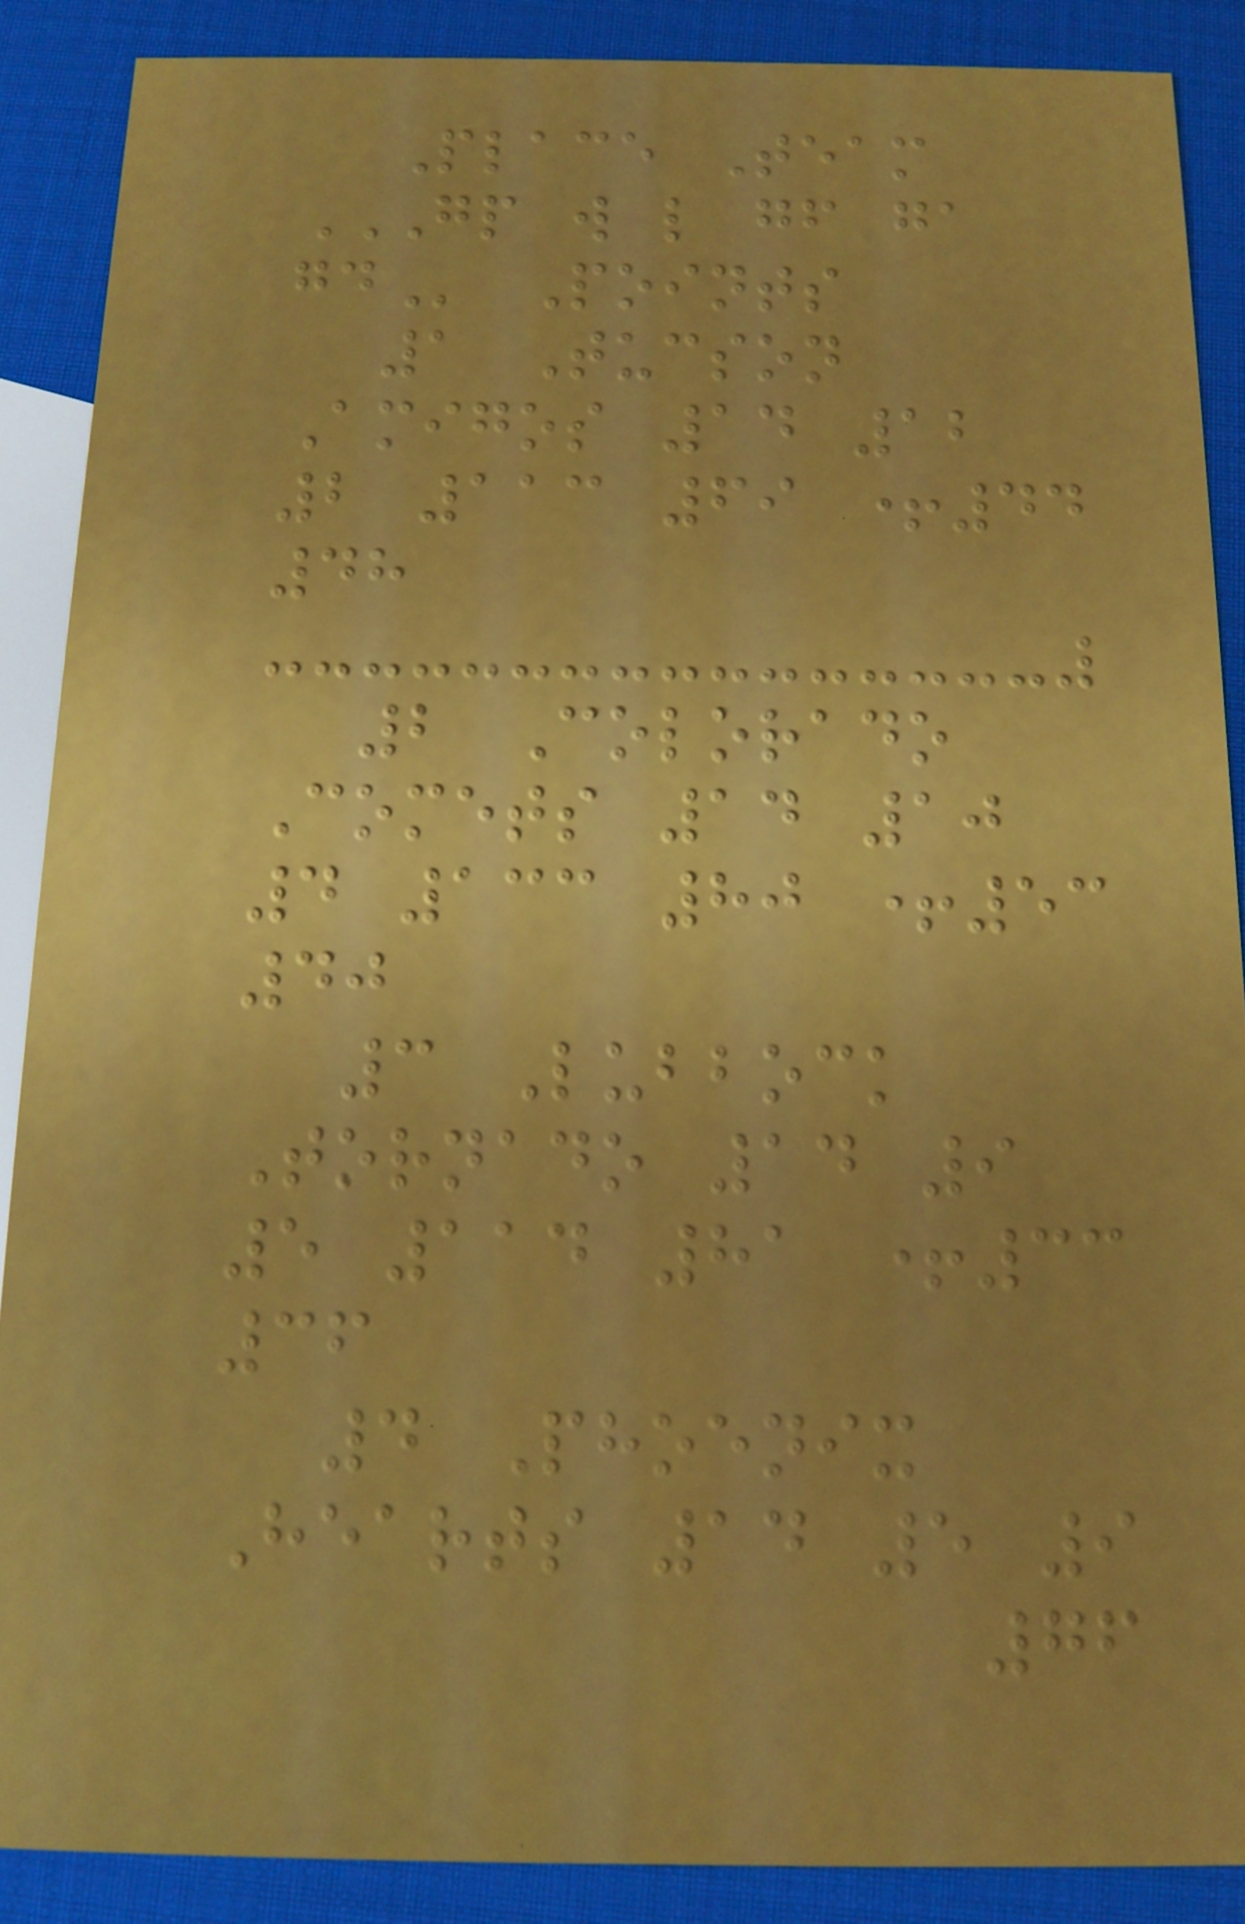Place Team
GP W L GF GA
GD Points
1 Tucson
Amigos 14 12
2 113 69 +44
48
2 Colorado
Comets 14 10
4 133 80 +53
40
3 Lubbock
Tornado 14 9
5 114 81 +33
36
4 Phoenix
Hearts 14 5 9
76
